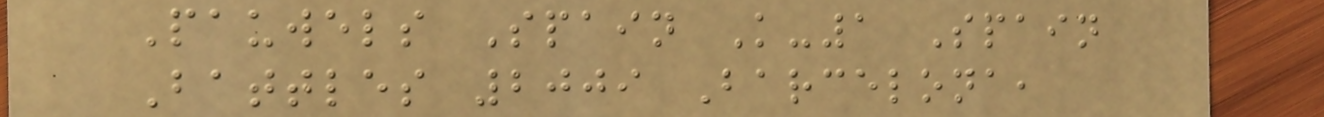Pauwels Spain K-1 Spain
Battles 2009 Barcelona,
